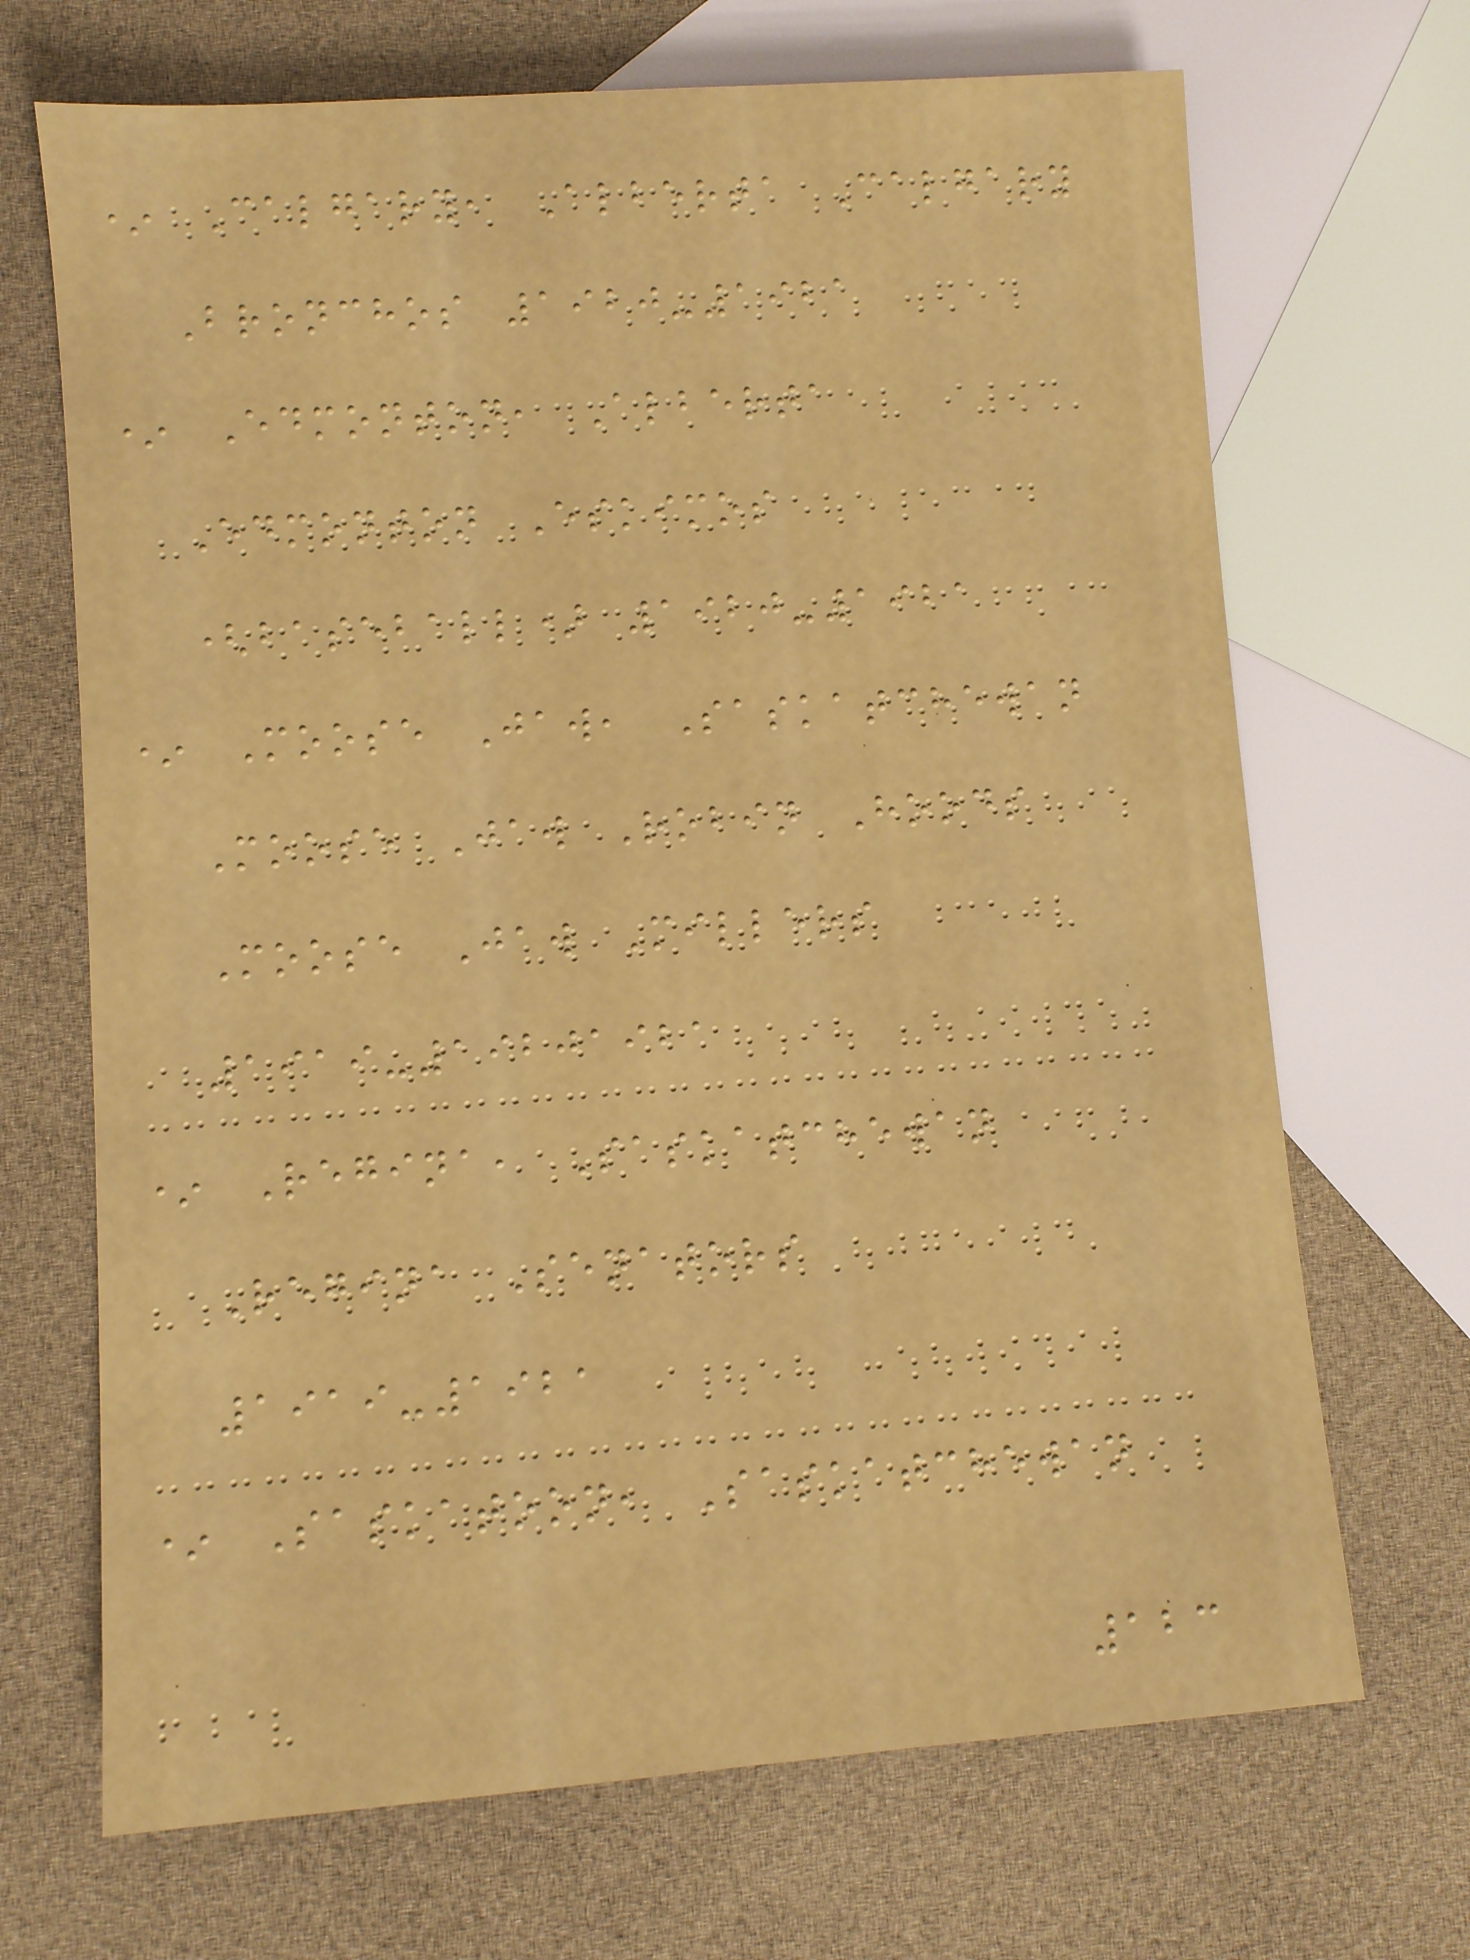* Calgary, Alberta Calgary
Bronchos 1920-1921
* Edmonton, Alberta
Edmonton Eskimos
(baseball) 1920-1921
* Moose Jaw, Saskatchewan
Moose Jaw Robin Hoods
Moose Jaw Millers
1919-19201921
* Regina, Saskatchewan
Regina Senators
1919-1921
* Saskatoon, Saskatchewan
123
